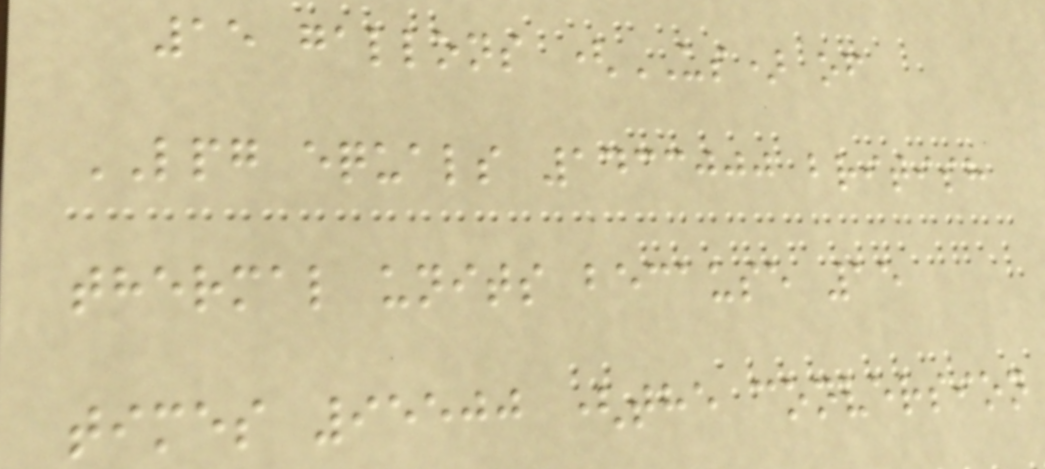15 gallons (US) of
LPG equals 1433000 british
thermal units because 15
times 95500 (the conversion
